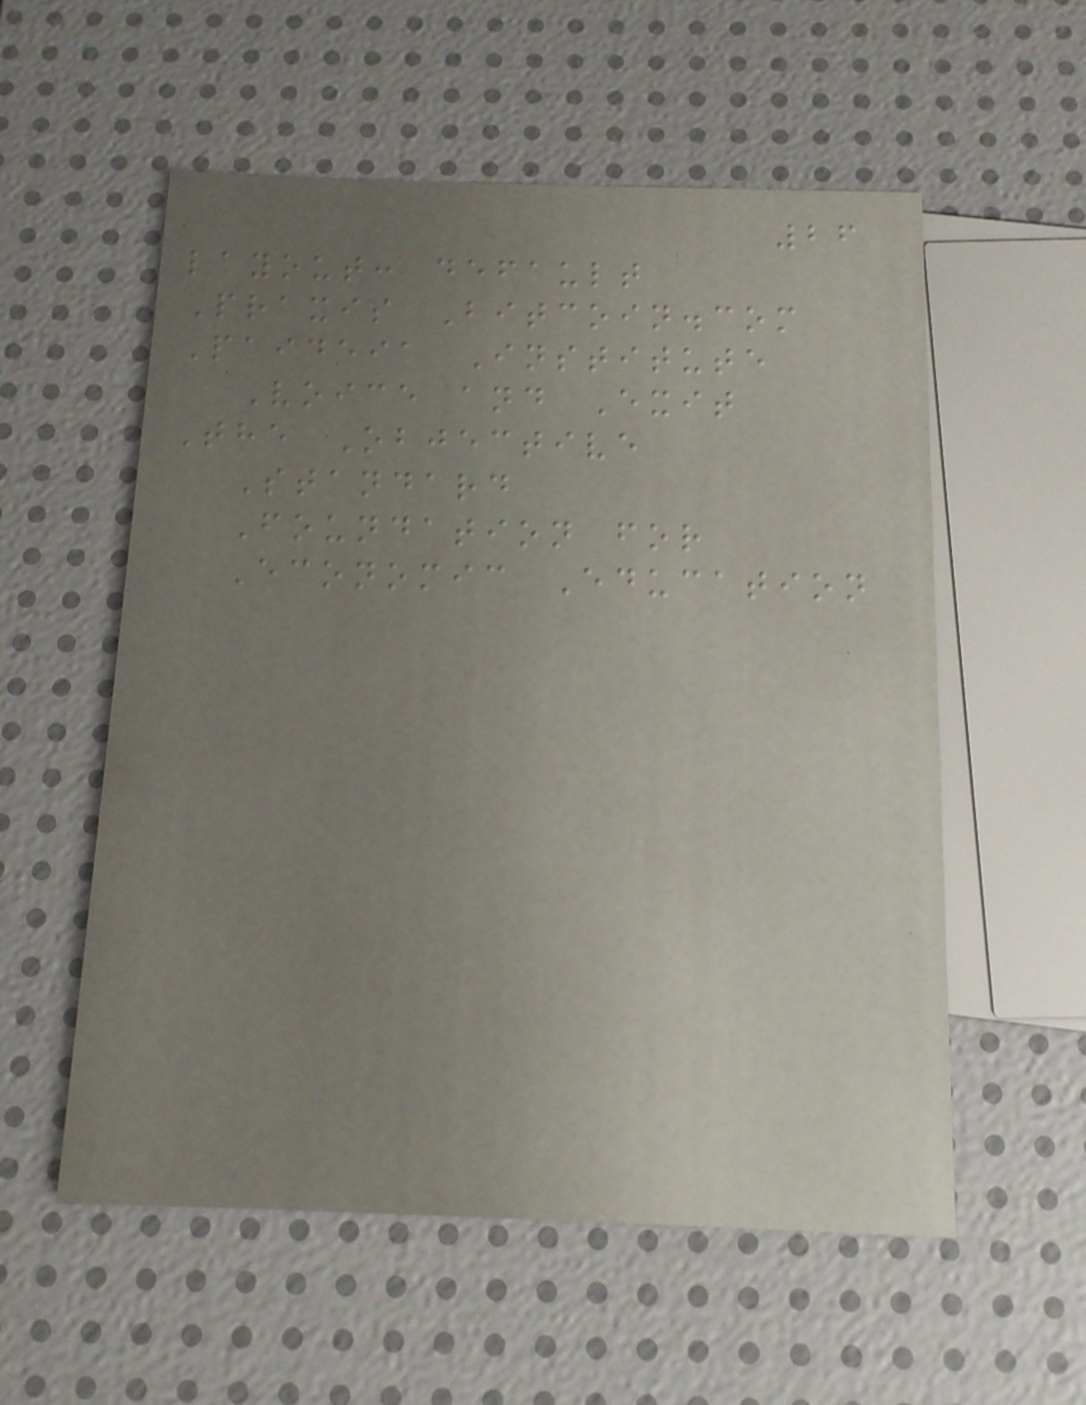26
layout: default
Praxis Bitcoin.com
Paideia Institute
Voice and Exit
The Objective
Standard
Foundation for
Economic Education
